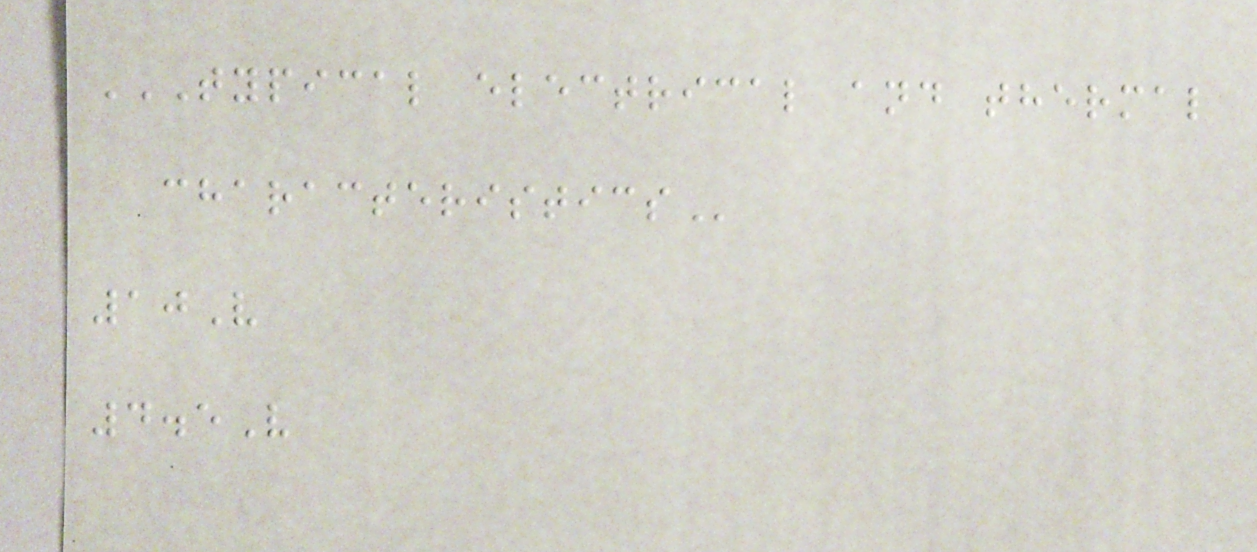TYPICAL ELECTRICAL AND THERMAL
CHARACTERISTICS
10V
4.5V
